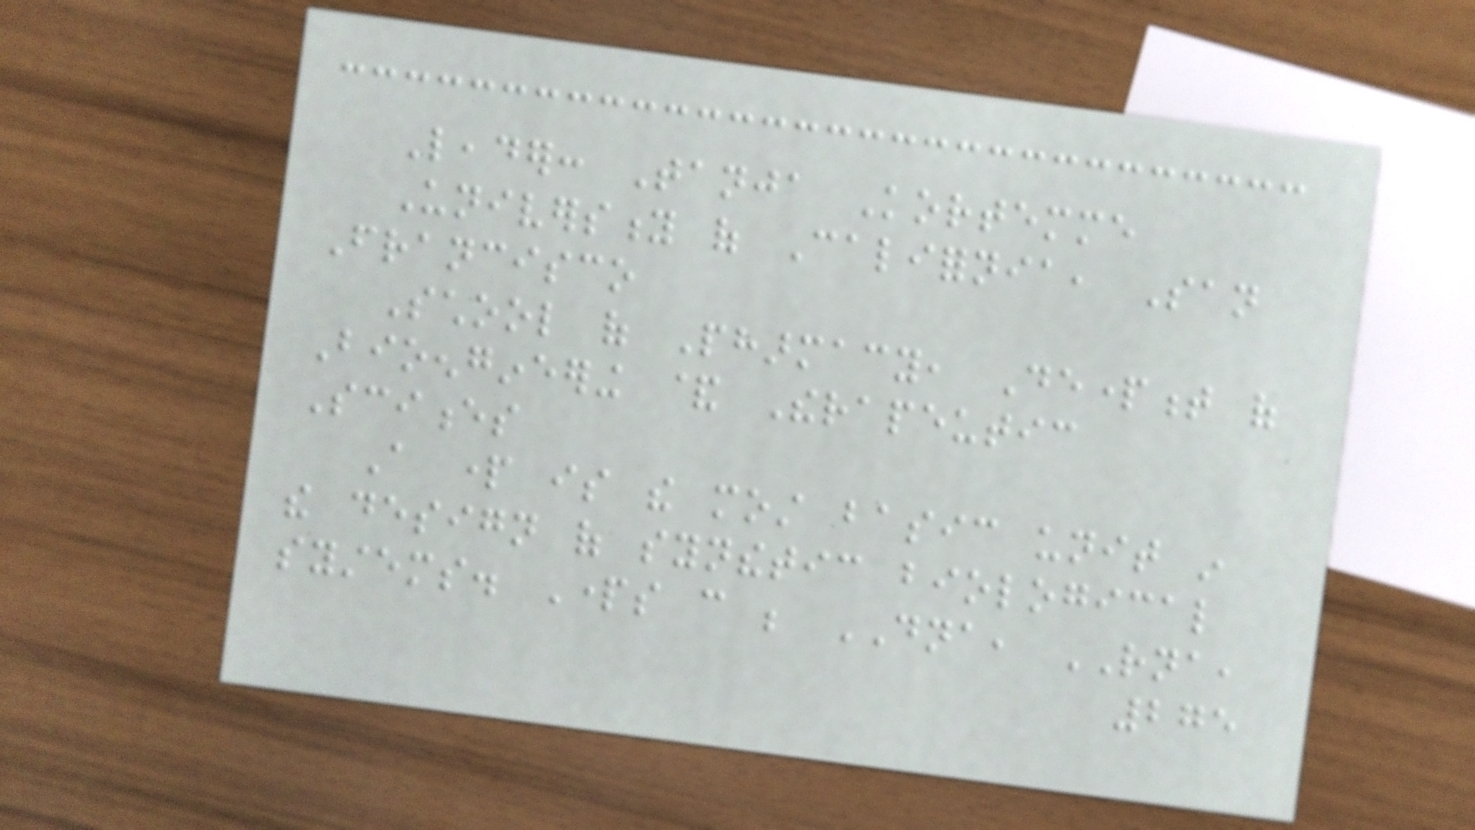Leader: Tanja Kortemme
University of California, San
Francisco
School of Pharmacy, Department of
Bioengineering & Therapeutic
Sciences
A part is the most basic unit in
the design of synthetic biological
systems. Parts can be DNA, RNA,
275
